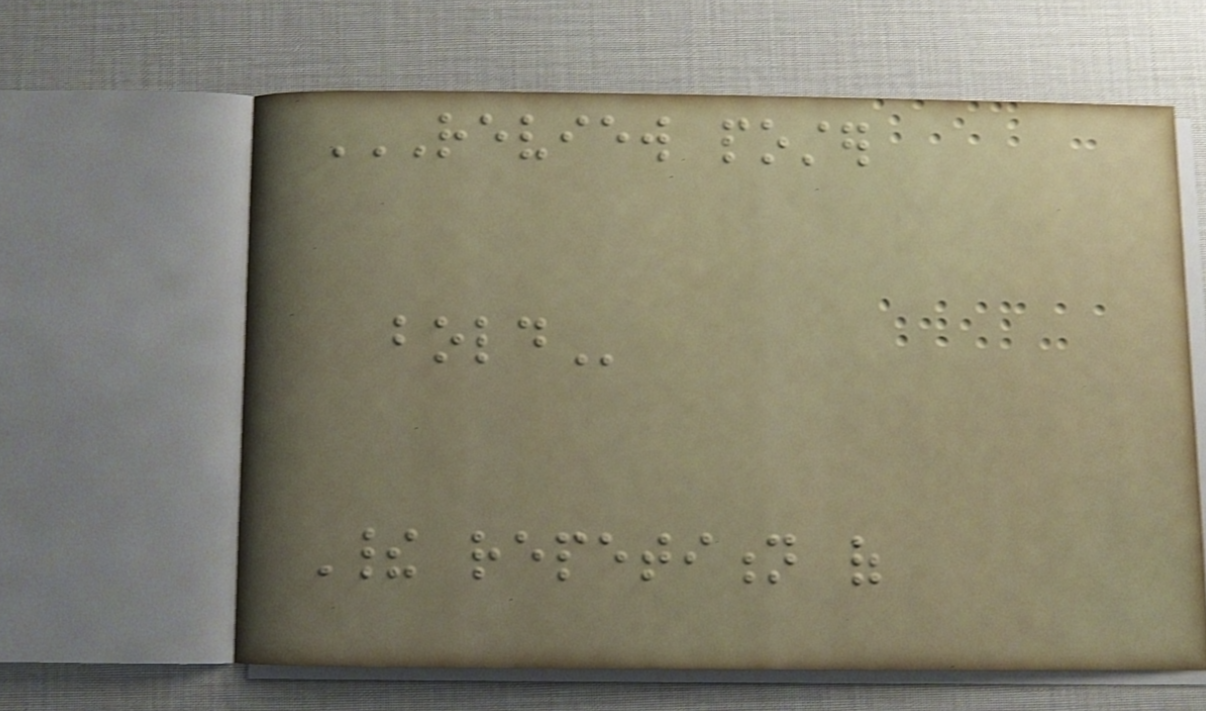REVIEW POSTER
BOLD
Their repetition of
